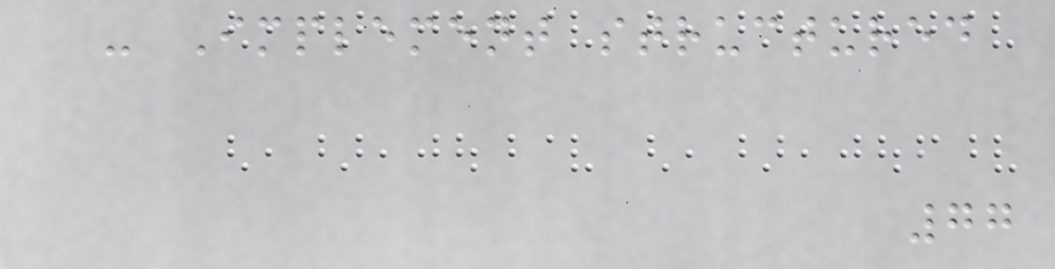- Implement structured
77
